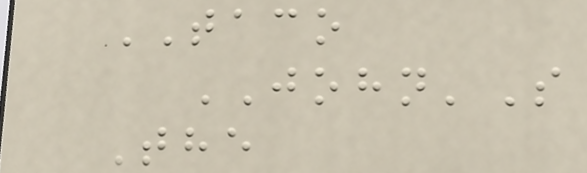TACO
JOHN'S
The
